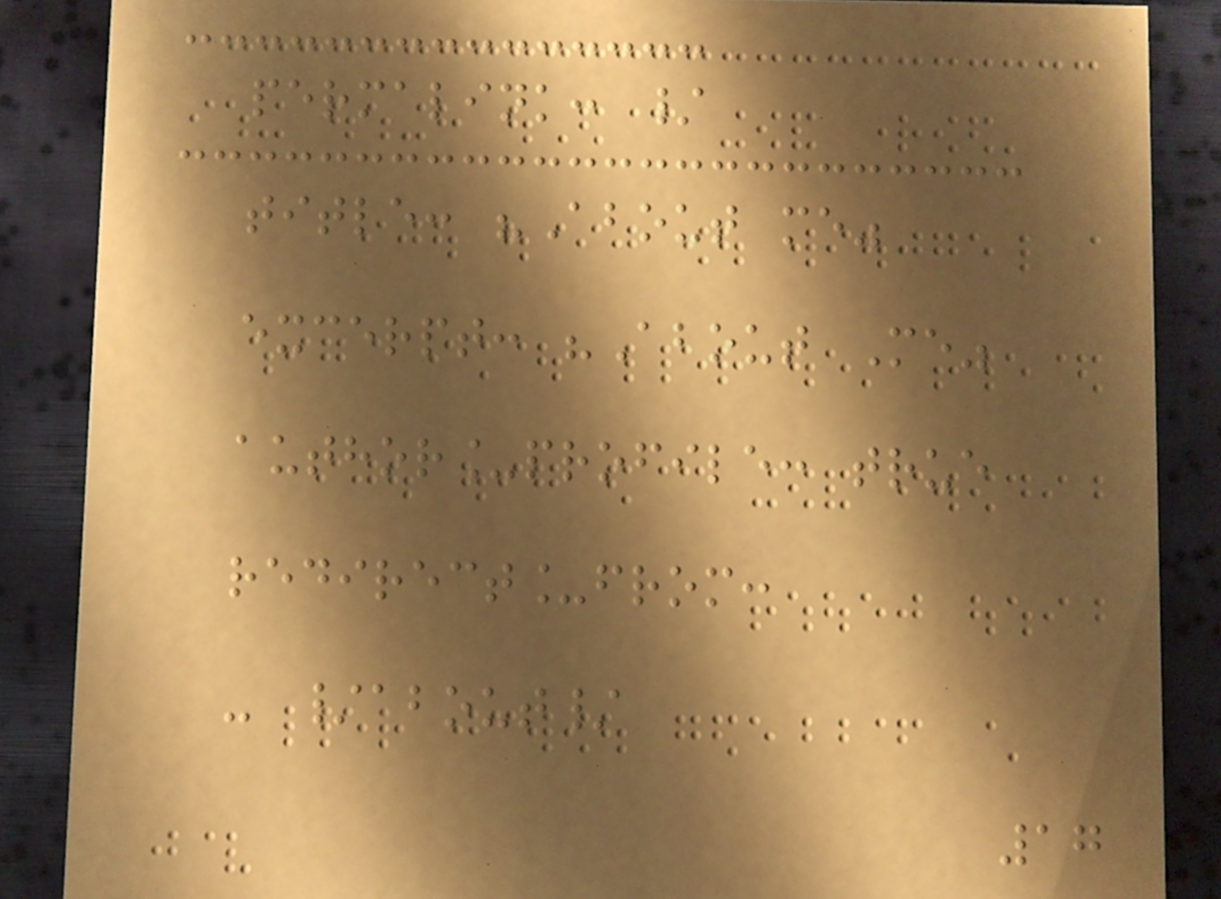permalink: /
title: "About me"
excerpt: "About Me"
author_profile: true
redirect_from:
- /about/
17
